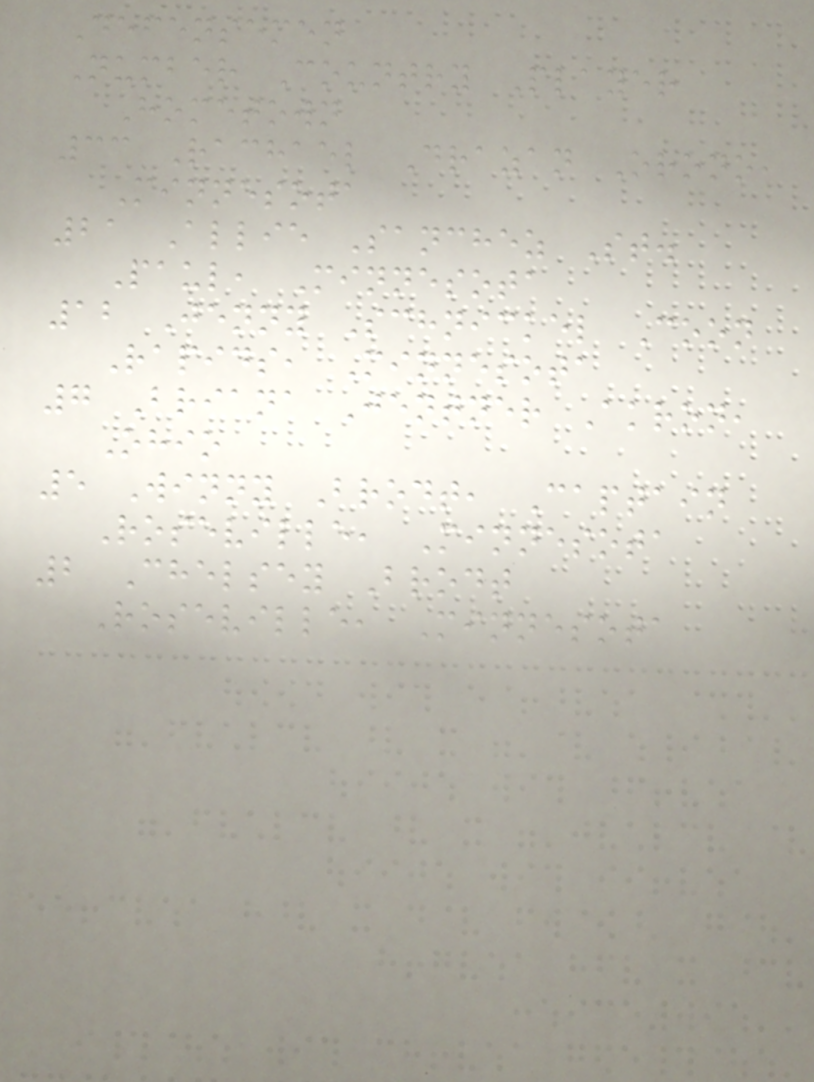Defensemen
Number Country Player
Hometown
33 Rachael Drazan Orono,
Minnesota
21 Allie Sanchez St.
Paul, Minnesota
12 Jenny Schnickel Coon
Rapids, Minnesota
7 Briana Jentner Akron,
Ohio
5 Winny Brodt, Captain
Roseville, Minnesota
2 Chelsey Brodt
Roseville, Minnesota
